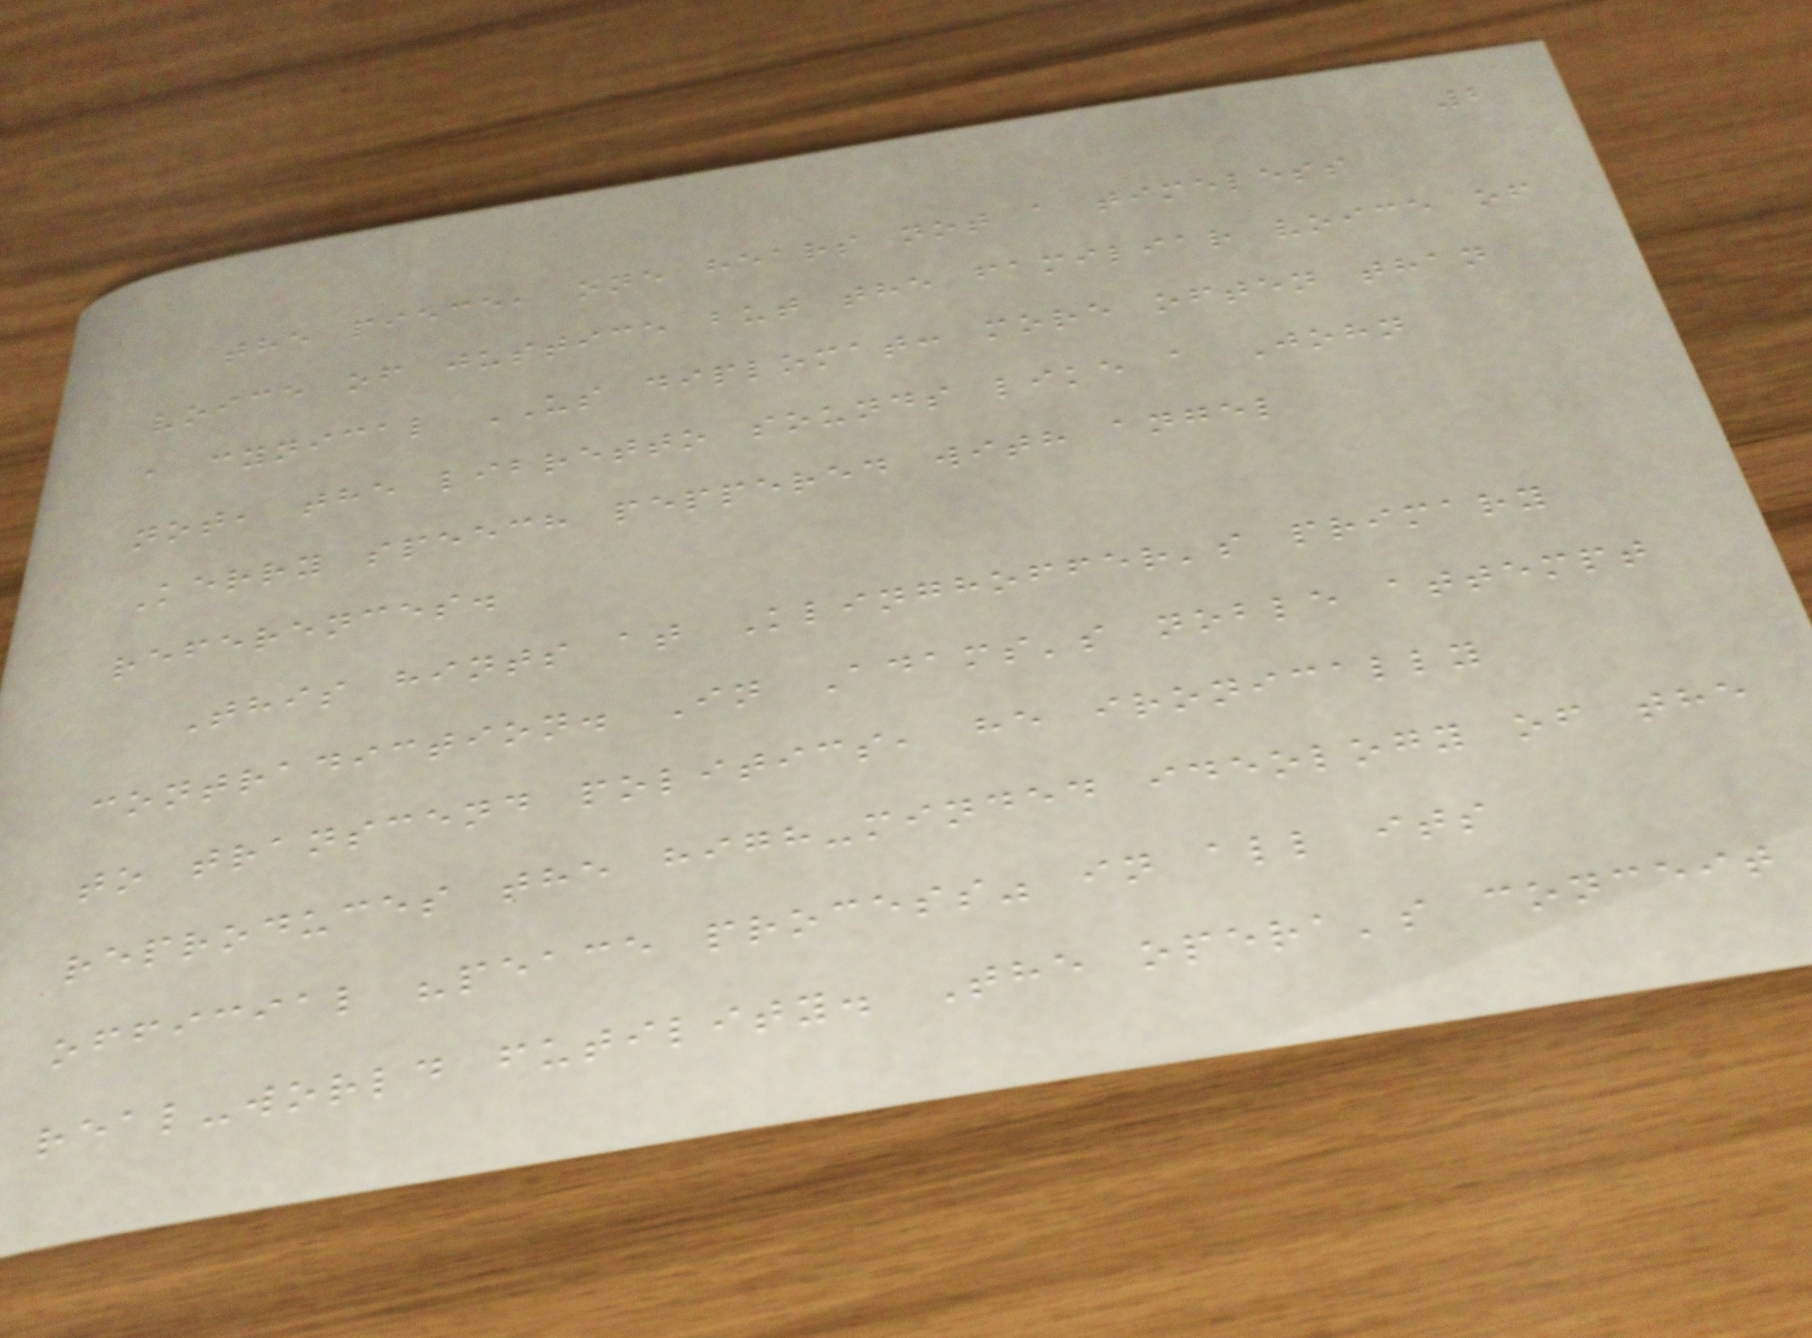2
the piece, one hears not a timeless
voice of justice but the familiar voice of
a cynical US diplomat: more often than
not, the libretto sounds like a John
Kerry speech peppered with angel
references.
This hints at Klinghoffer's primary
contradiction. In Adams's noble attempt
to transcend politics, he ironically
reproduces the high-minded ideology of the
official "peace process" in all its
real-world futility. The opera's conceit
